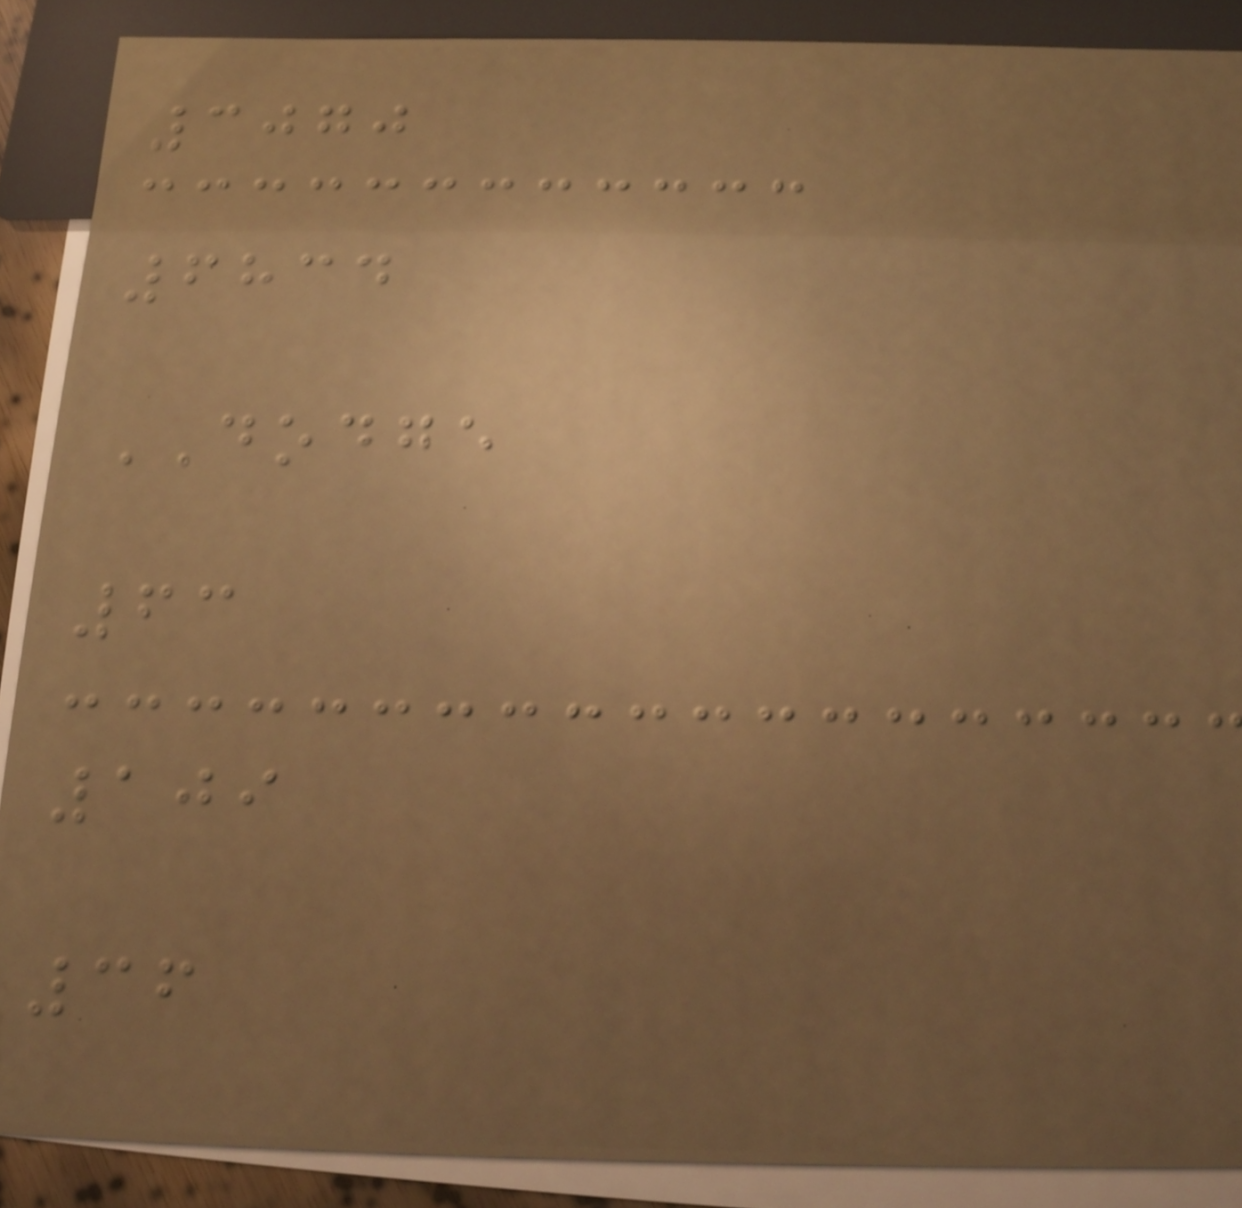3070
6834
DODGE
63
109
36
